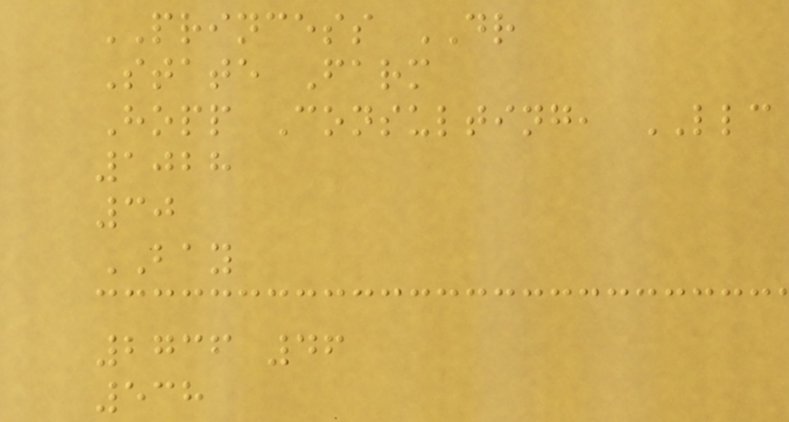PRINCESS DR
State Farm
Hopp Consulting, LLC
1028
30
BAY
2736 46
538
